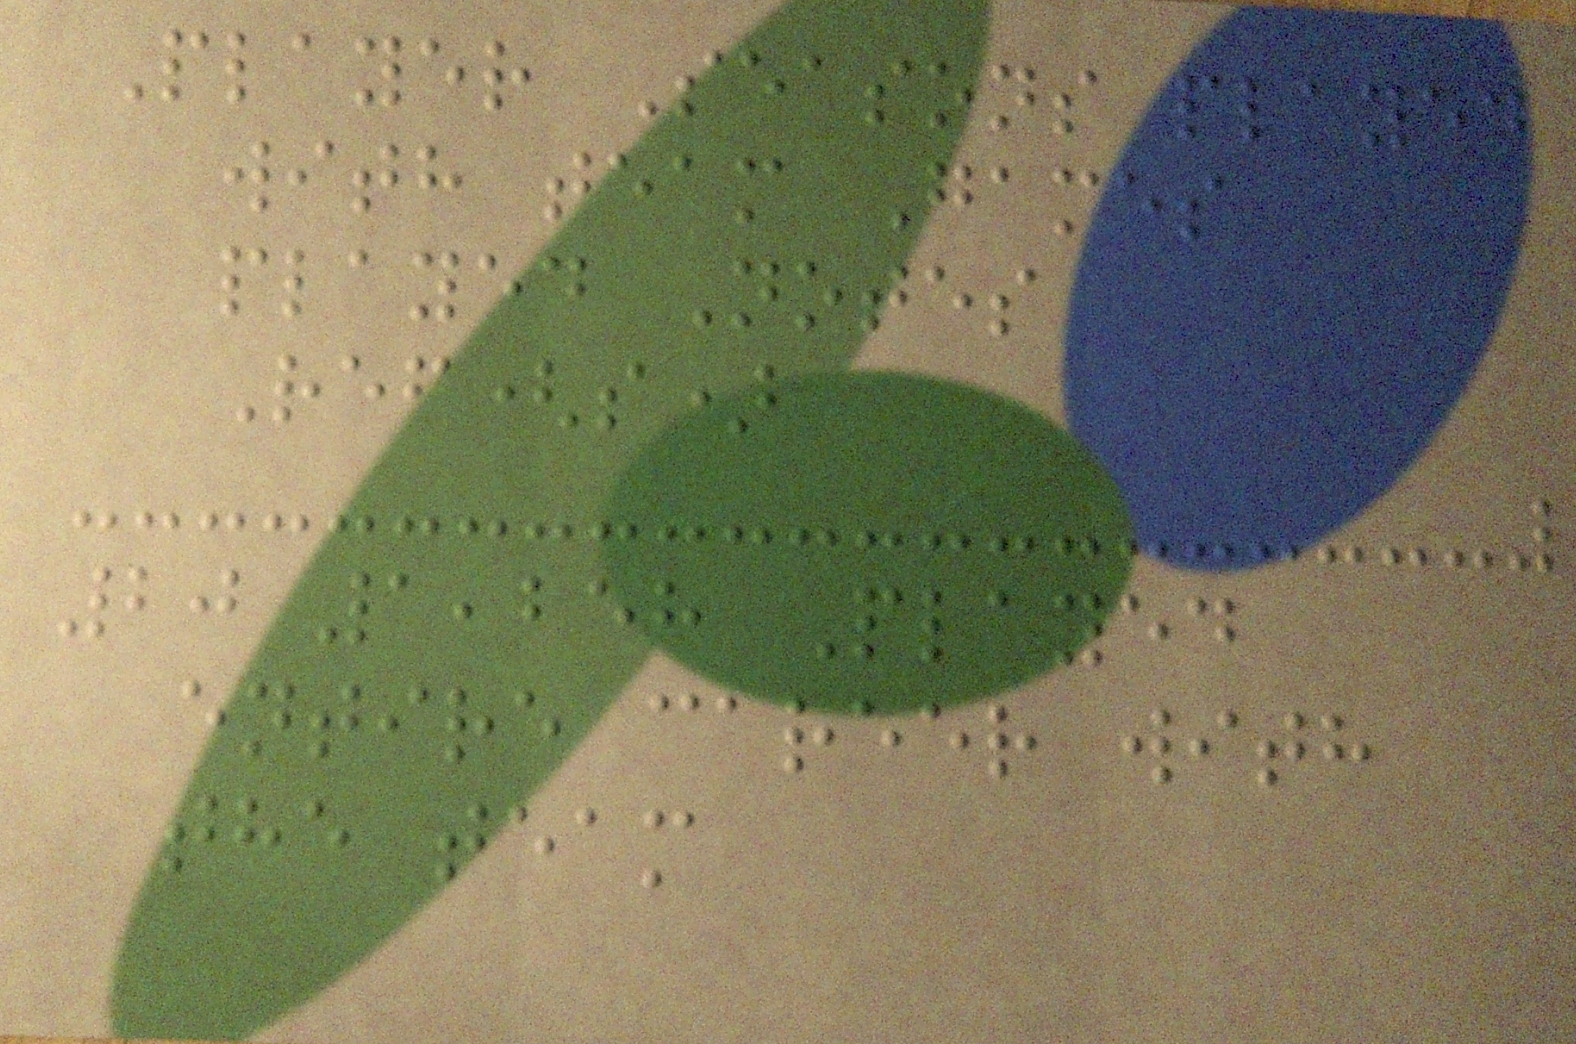Player Seasons played
with team Games
played Notes
Ref(s)
20 1,258 Played
entire career with
the team
